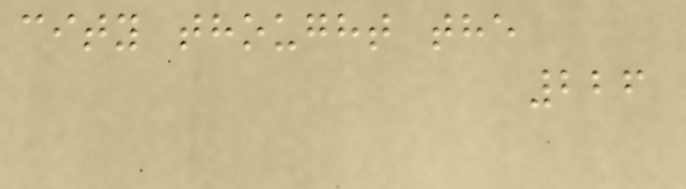city thought the
226
